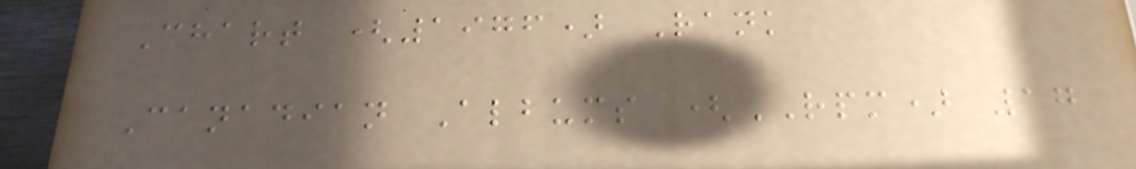Chart (1976) Rank
Canadian Albums (RPM) 17
